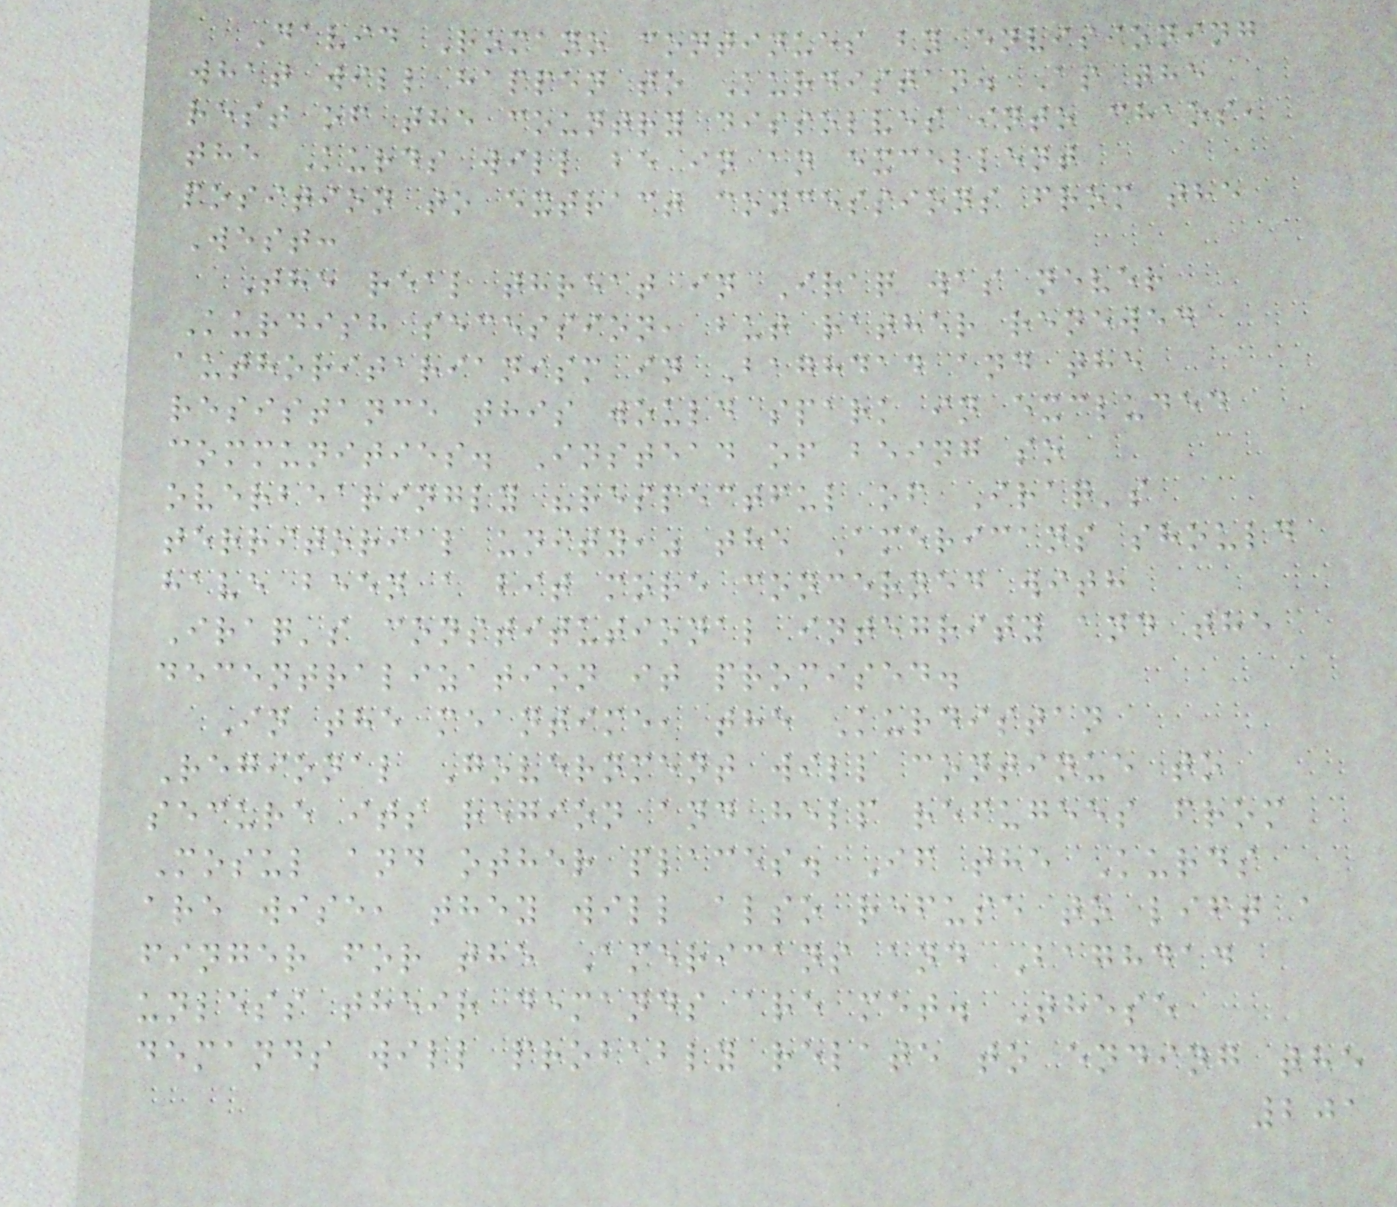David Romano continues by envisioning
what will happen to Kurdistan. As the
rest of the country dissolves into chaos,
the Kurds will be in an excellent
position to extract concessions from the
West:
The real threat in Iraq was never
Kurdish secession, but rather renewed
authoritarianism in Baghdad and the
resistance this would spark in excluded
communities. Instead of being so
overbearingly "respectful of Iraq's
territorial unity," the Americans should
have been a bit more concerned with
Iraq's constitutional integrity and the
decentralization it promised.
In the meantime, the Kurdistan
Regional Government will continue to
secure its region and help refugees from
Mosul and other places. If the Kurds
are wise, they will also refuse to lift a
finger for the Americans and Baghdad
unless their demands are met. These
demands will probably relate to ending the
201
